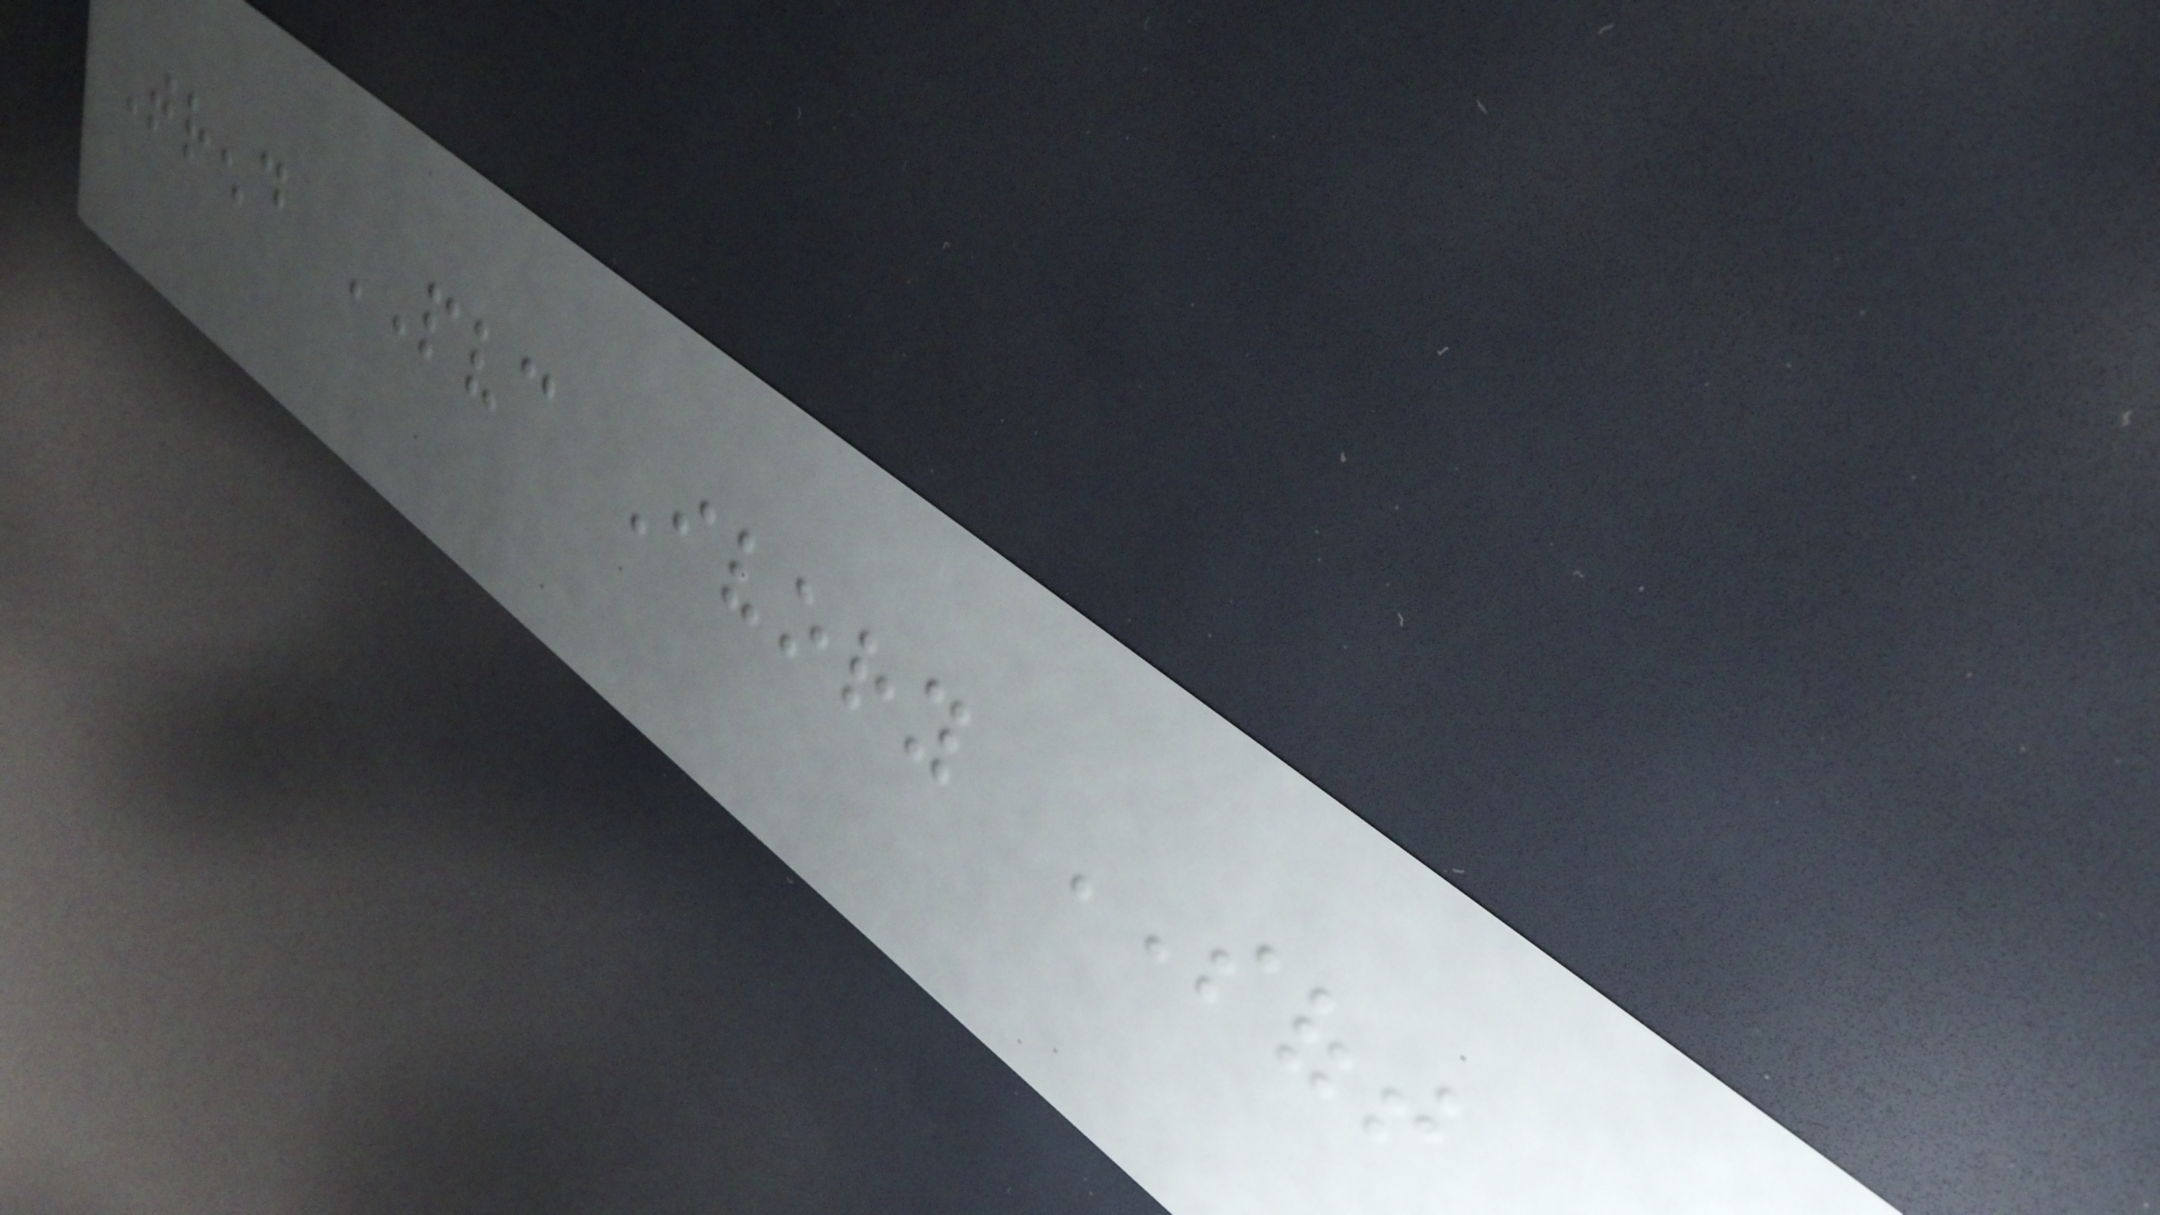Trend PVC Ivory SOFT
